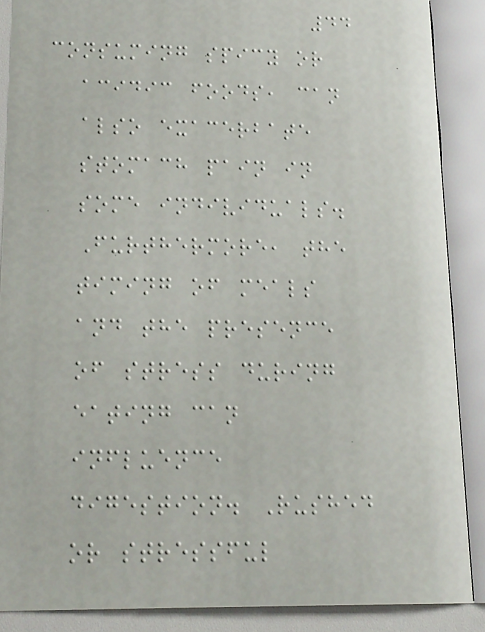44
consuming spicy or
acidic foods, can
also exacerbate
stomach pain in
some individuals.
Furthermore, the
timing of meals
and the presence
of stress during
eating can
influence
digestion. Rushed
or stressful
